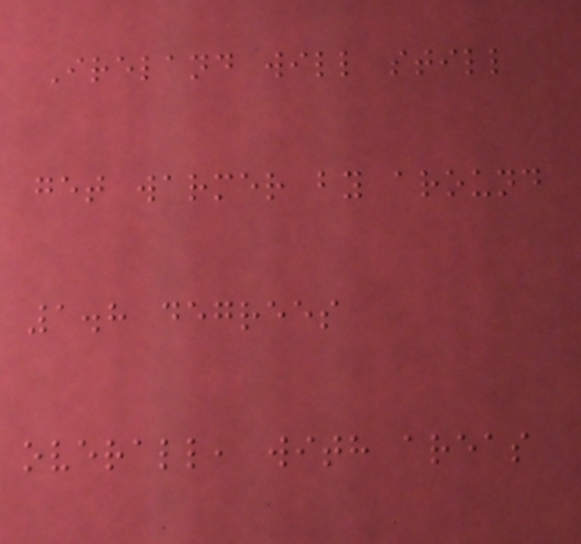Ireland will still
get warmer by around
1.8 degrees
overall, with areas
